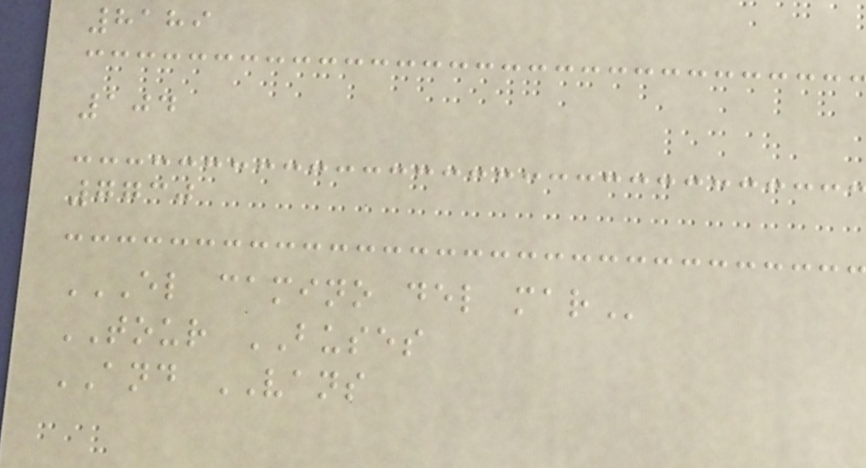8189
104
7730
EL CAMINO DEL MAR
TOUR BUSES
AND VANS
